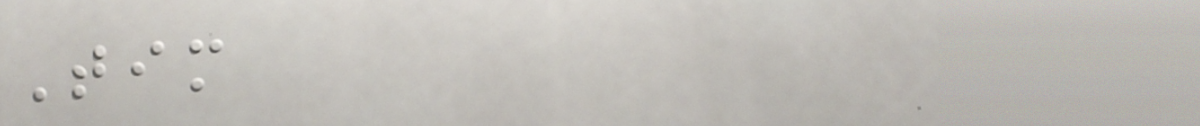Tim
